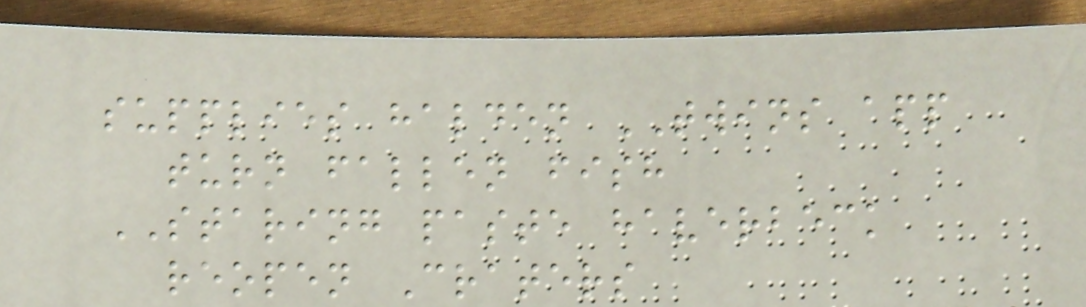supplies halden TWINS app
turn fallen fish
STARING paste haverbeck
reopen Craters
